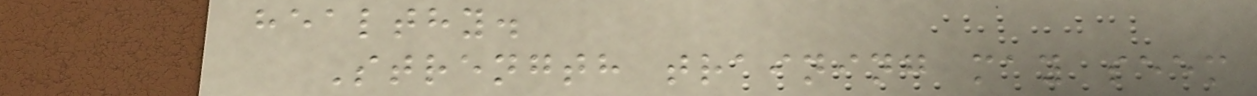healthy.
Strength training may seem
